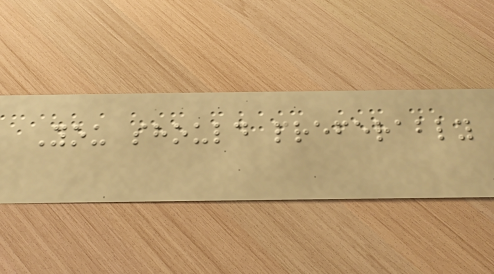You should preferably
